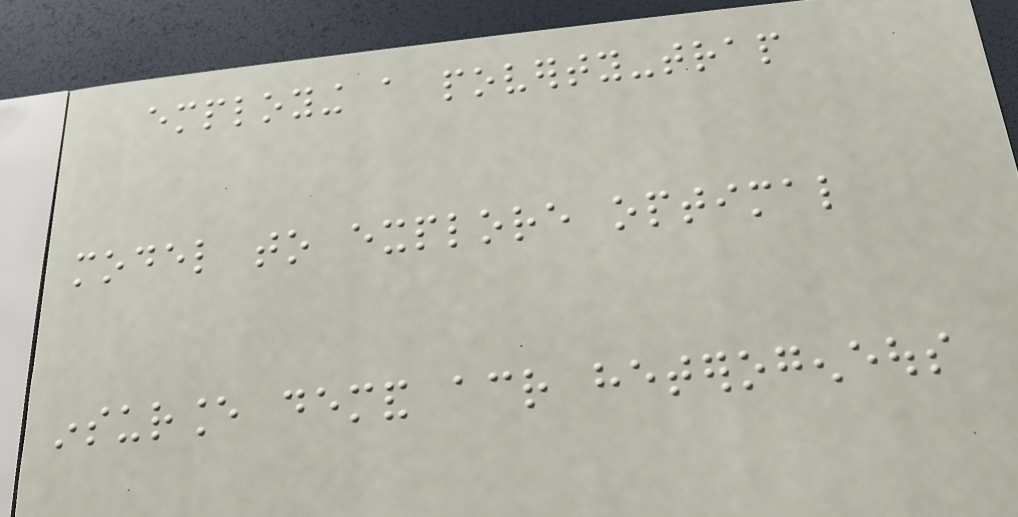employing a poverty-trap
model to explore optimal
insurance demand across heterogeneous
